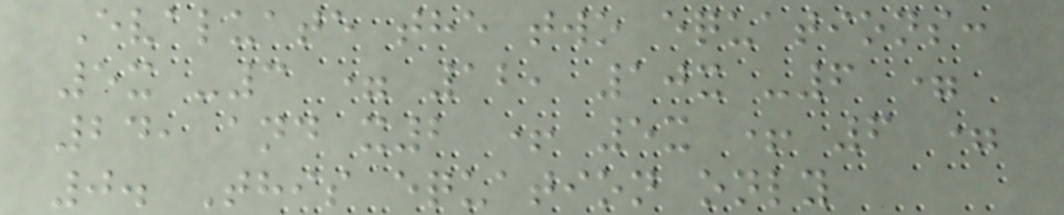Evaluate the two equations:
5x -3 = 12, 10x -6 =
24, and x2 + 5x + 6 =
0. This equation only
